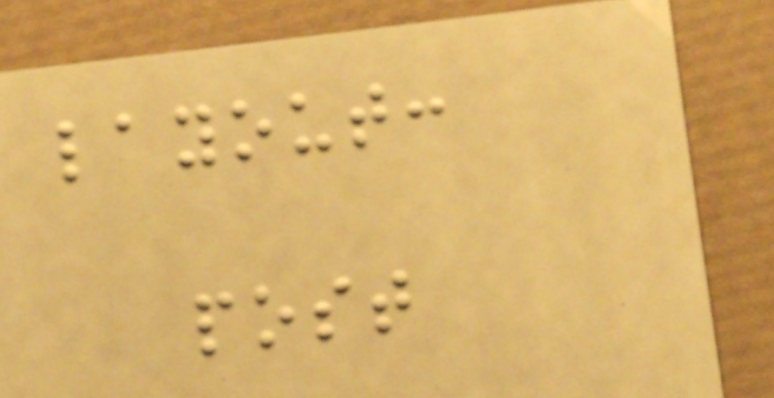layout:
post
